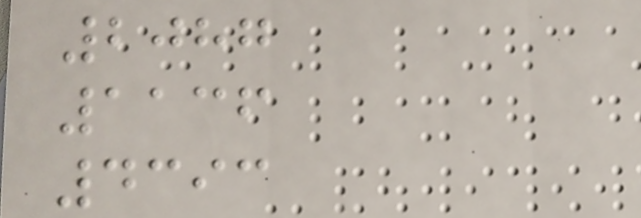2087
1136
4393
